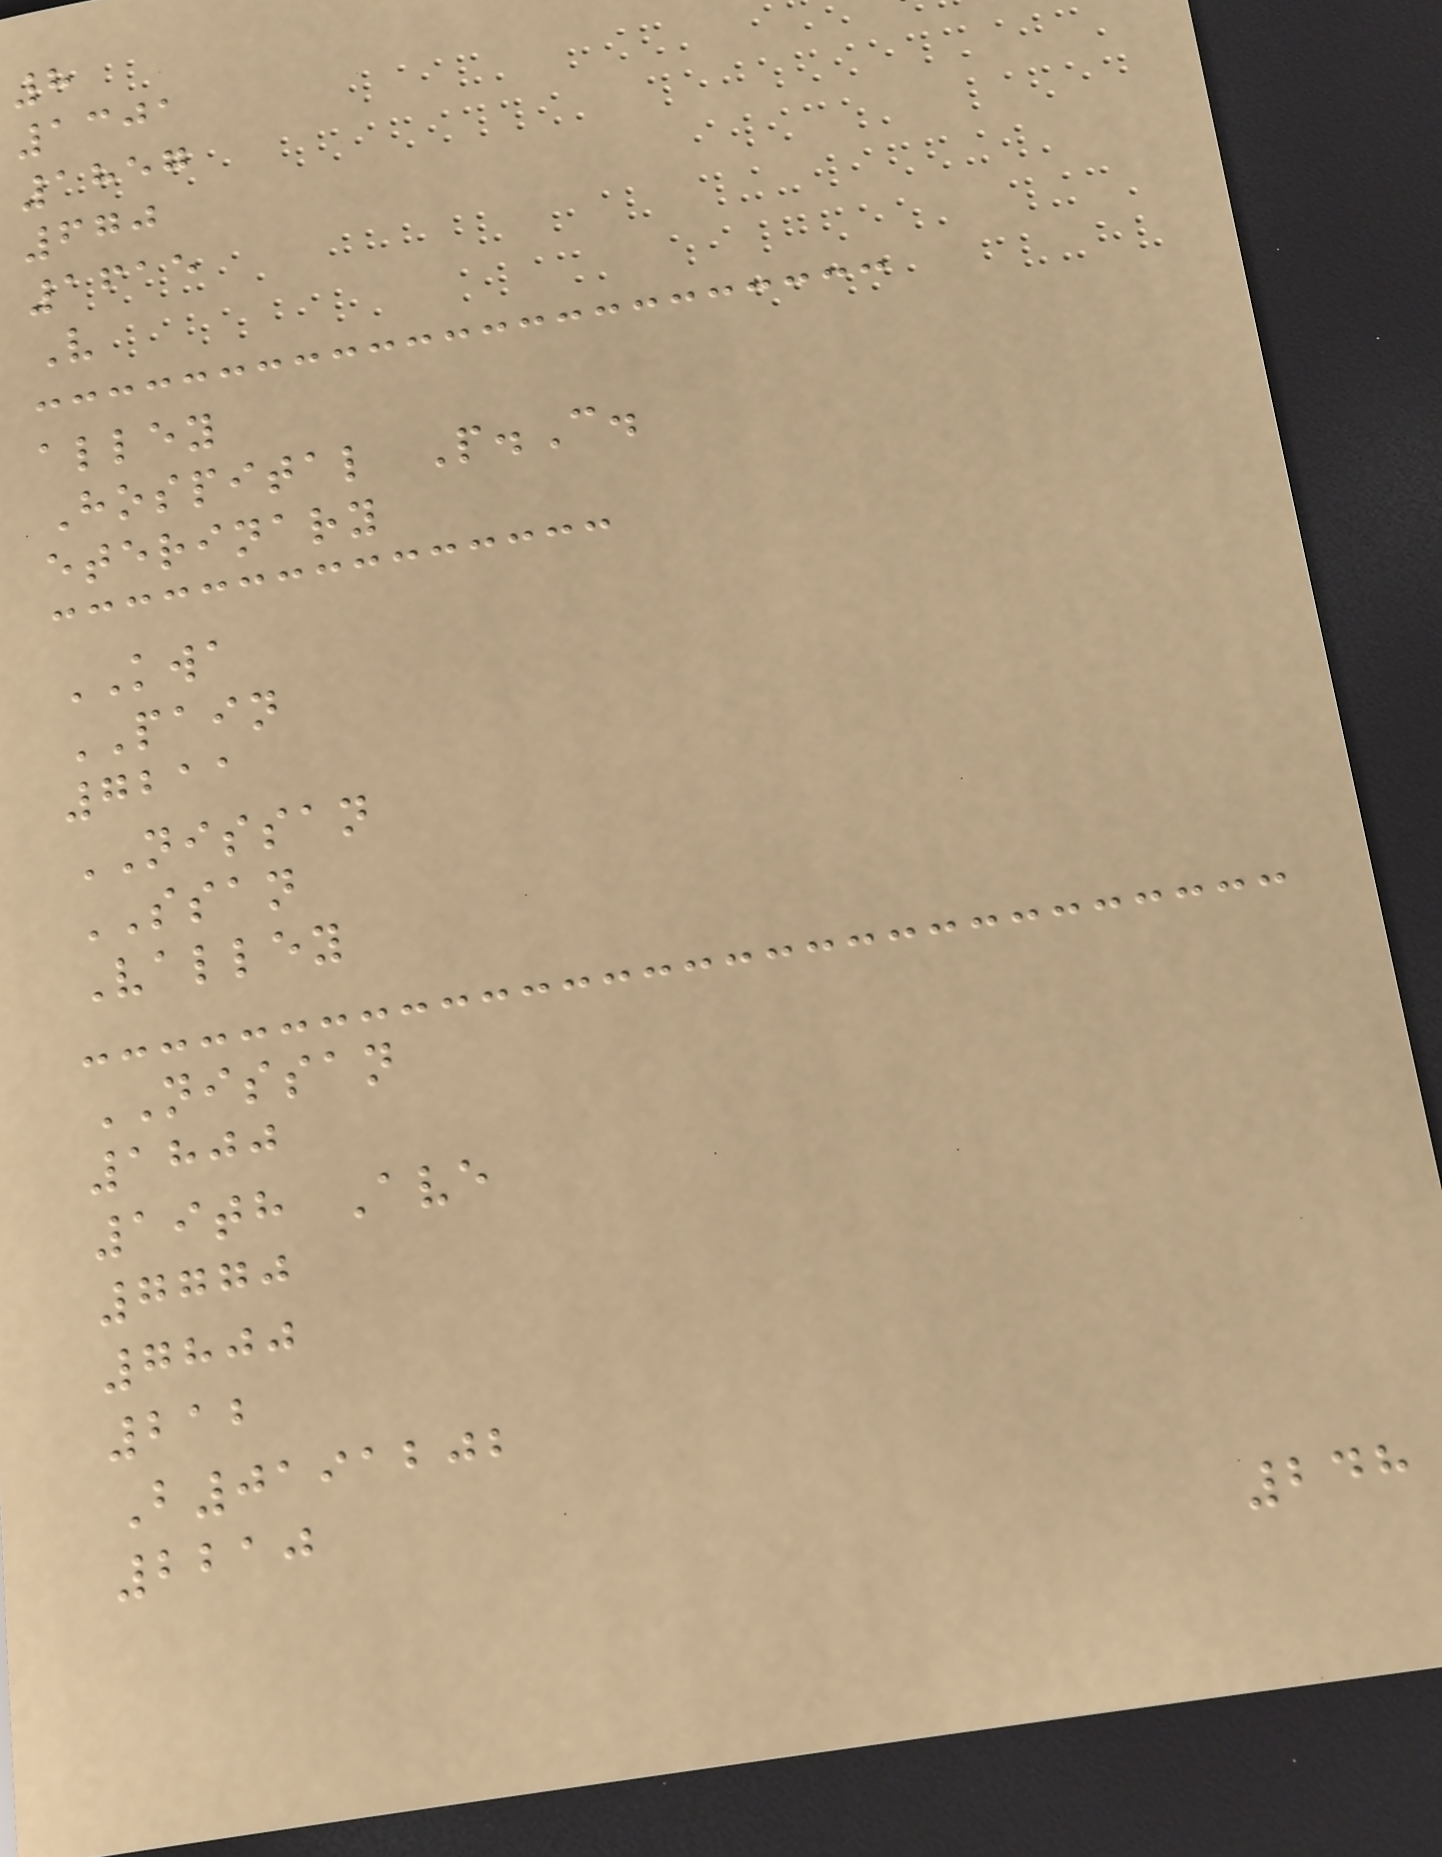8
1301
1857
670
1615
V
alley
Hospital P.C.
eterinary
KWA
PAIN
7211
NISSAN
SSAN
Valley
NISSAN
1800
19th Ave
7770
7800
212
B0191202
2210
248
